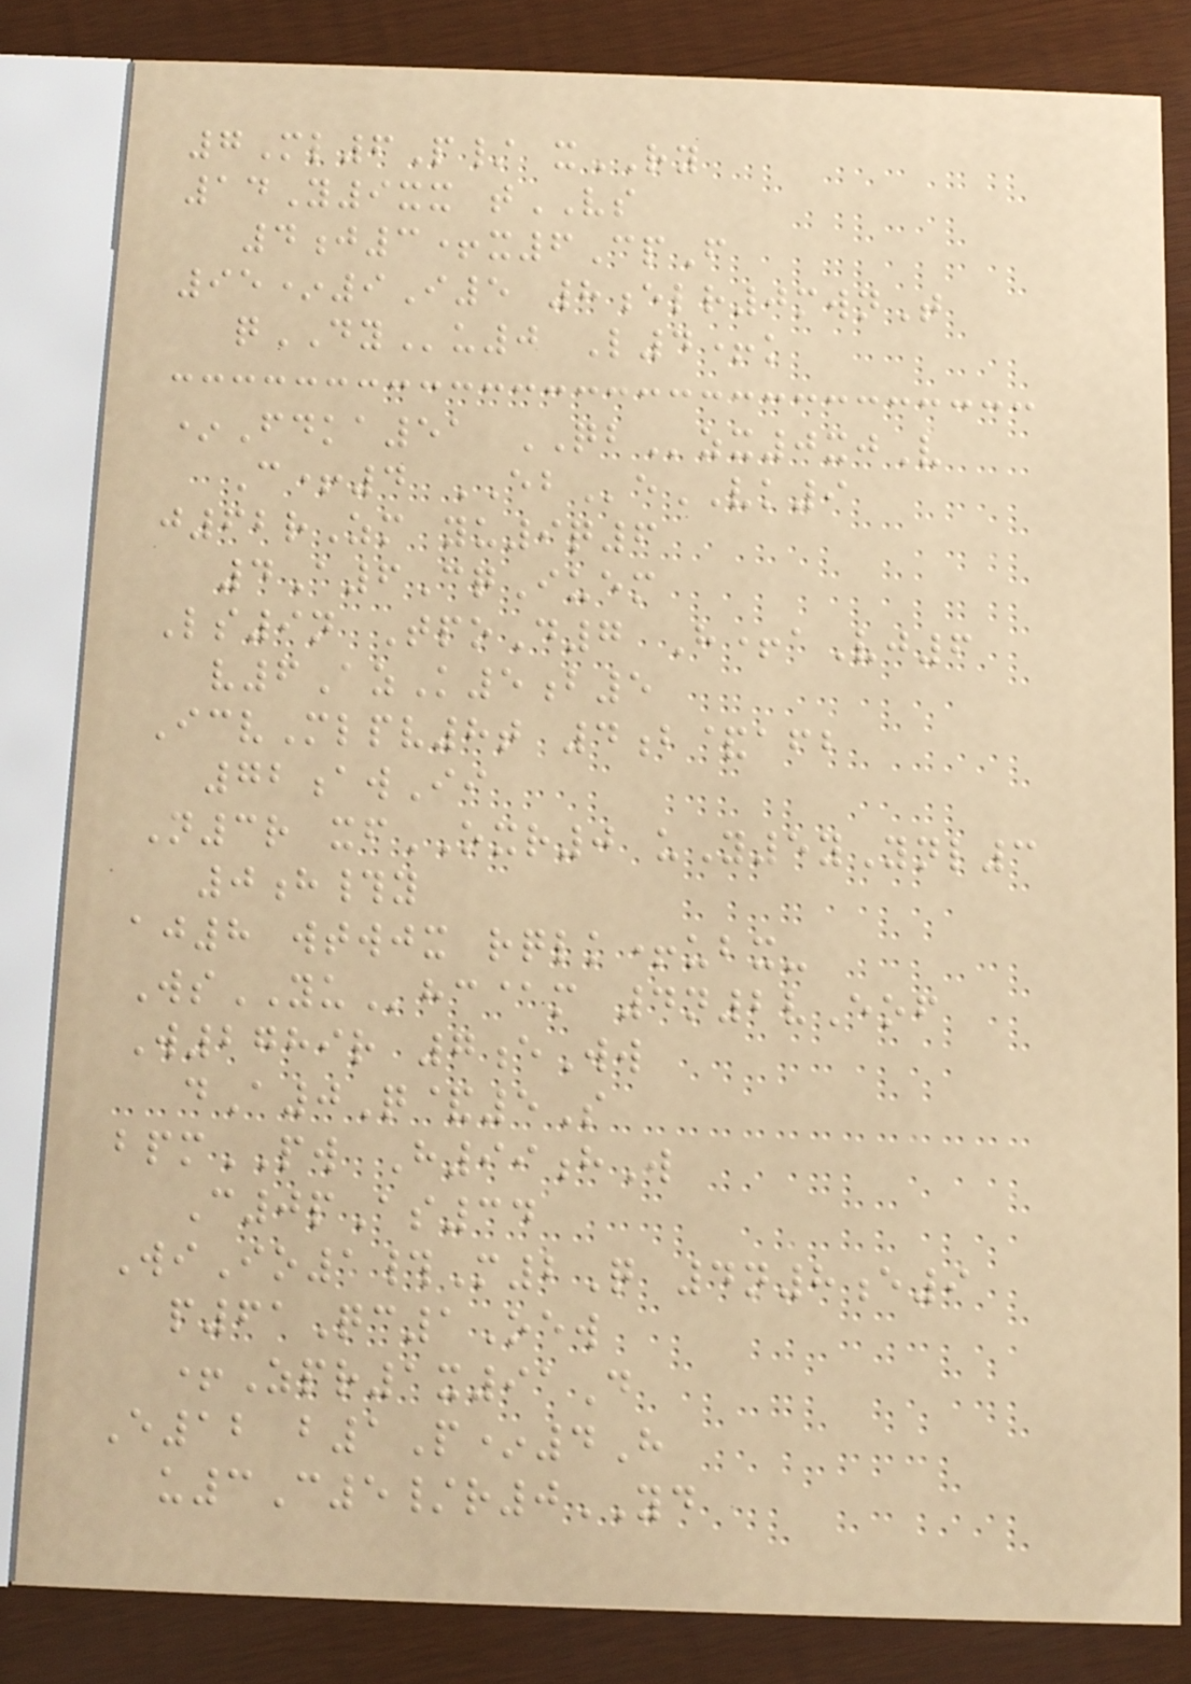7Ml6P/ xRY
14Y9xx tVS
4j3+x6CpF
95*9I5 8elr0mwnT
qDYu0 L4+k
*Fdka51 QBzx0xjV
C+4 EBeVK9
j62rZm yu9q6
4A6CqIuem
Ls9n TpoD7 H+aVj6
v6AzK5b5
IcvMlpv8t 4b&afb
72awIi
N3r xfOXR0 uY5yYnl3
0h#y
aj8 wtwjx rqlk+ubx-
WsYUhc@m 4n2vEof
W2789r 7eWw
dA0Q&5S
bpmPW H99hW
C0pAs34
WiIo1#M2Q 4n8e9
p61Qc1Oew
+Zpr1x91D
E12 b1P*4H
u3C5/r0YD
